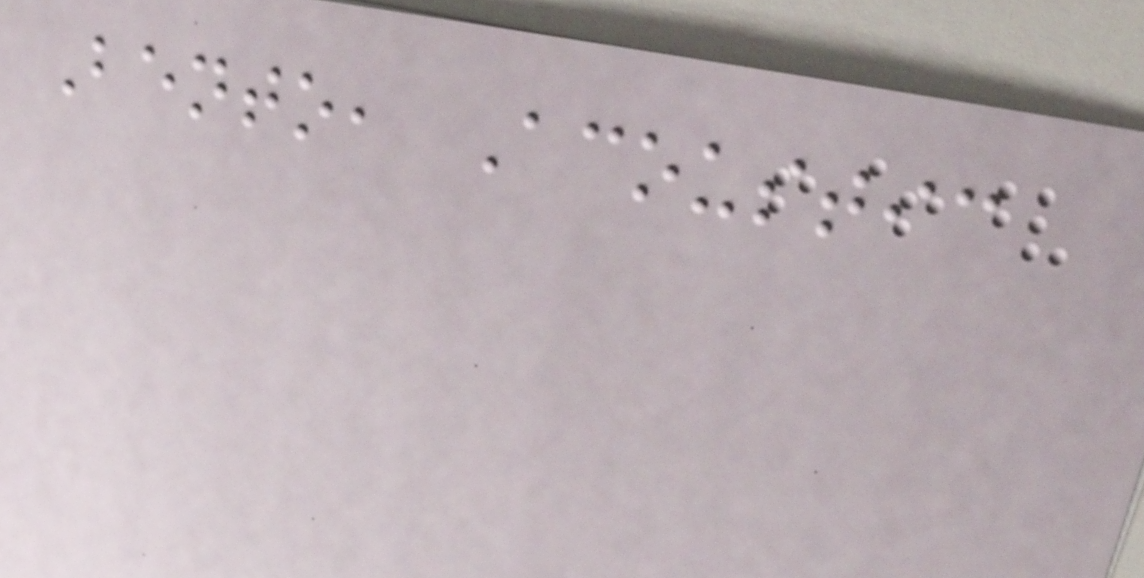Bento, Acoustic
